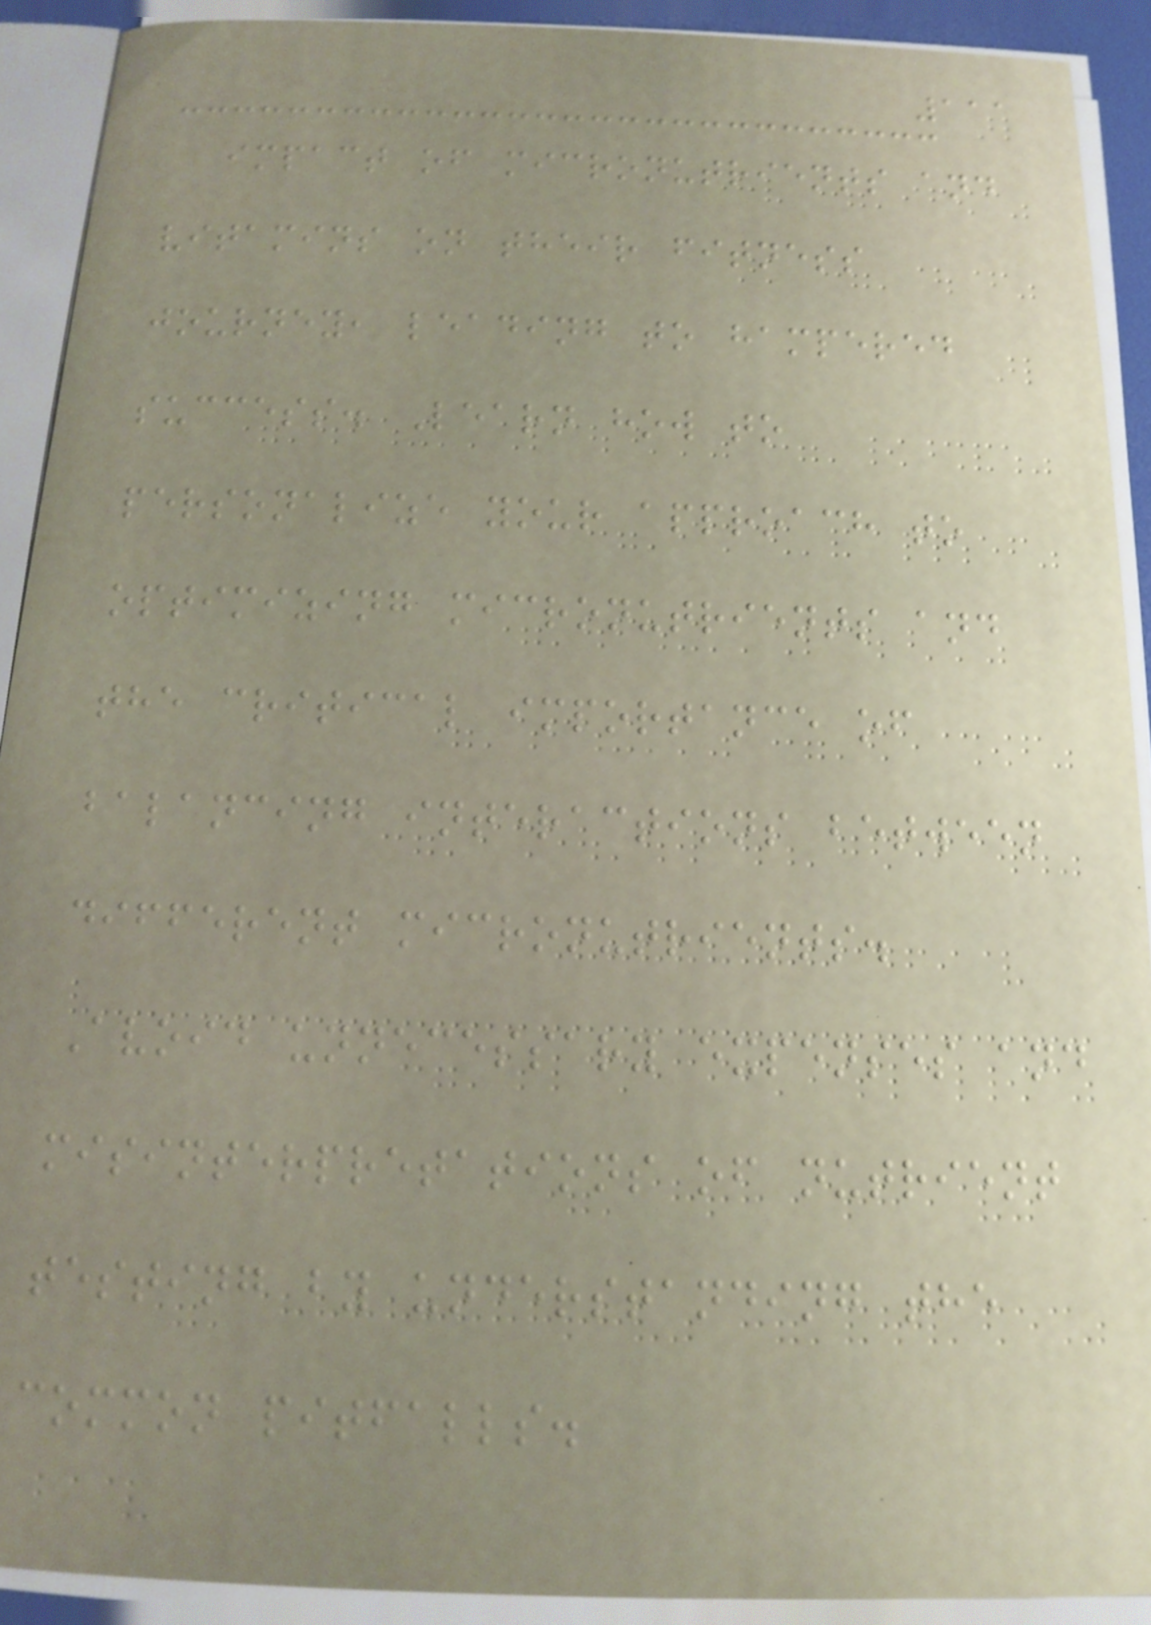111
impact of micronutrients and
vitamins on their fitness
journey, leading to hampered
success. Learn how to
personalize your approach to
optimizing micronutrients and
the critical importance of
balancing interactions between
different micronutrients.
Avoid unnecessary expenses and
misinterpretations of nutrient
testing by understanding the
common pitfalls.
